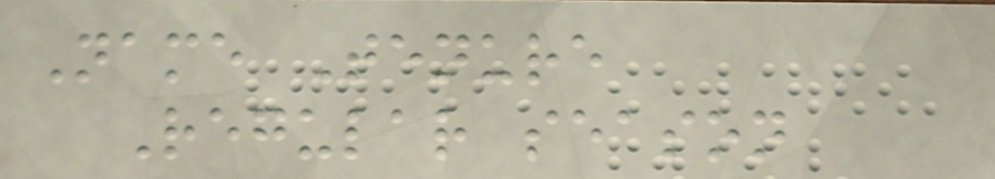Name Tenure
Regular season
